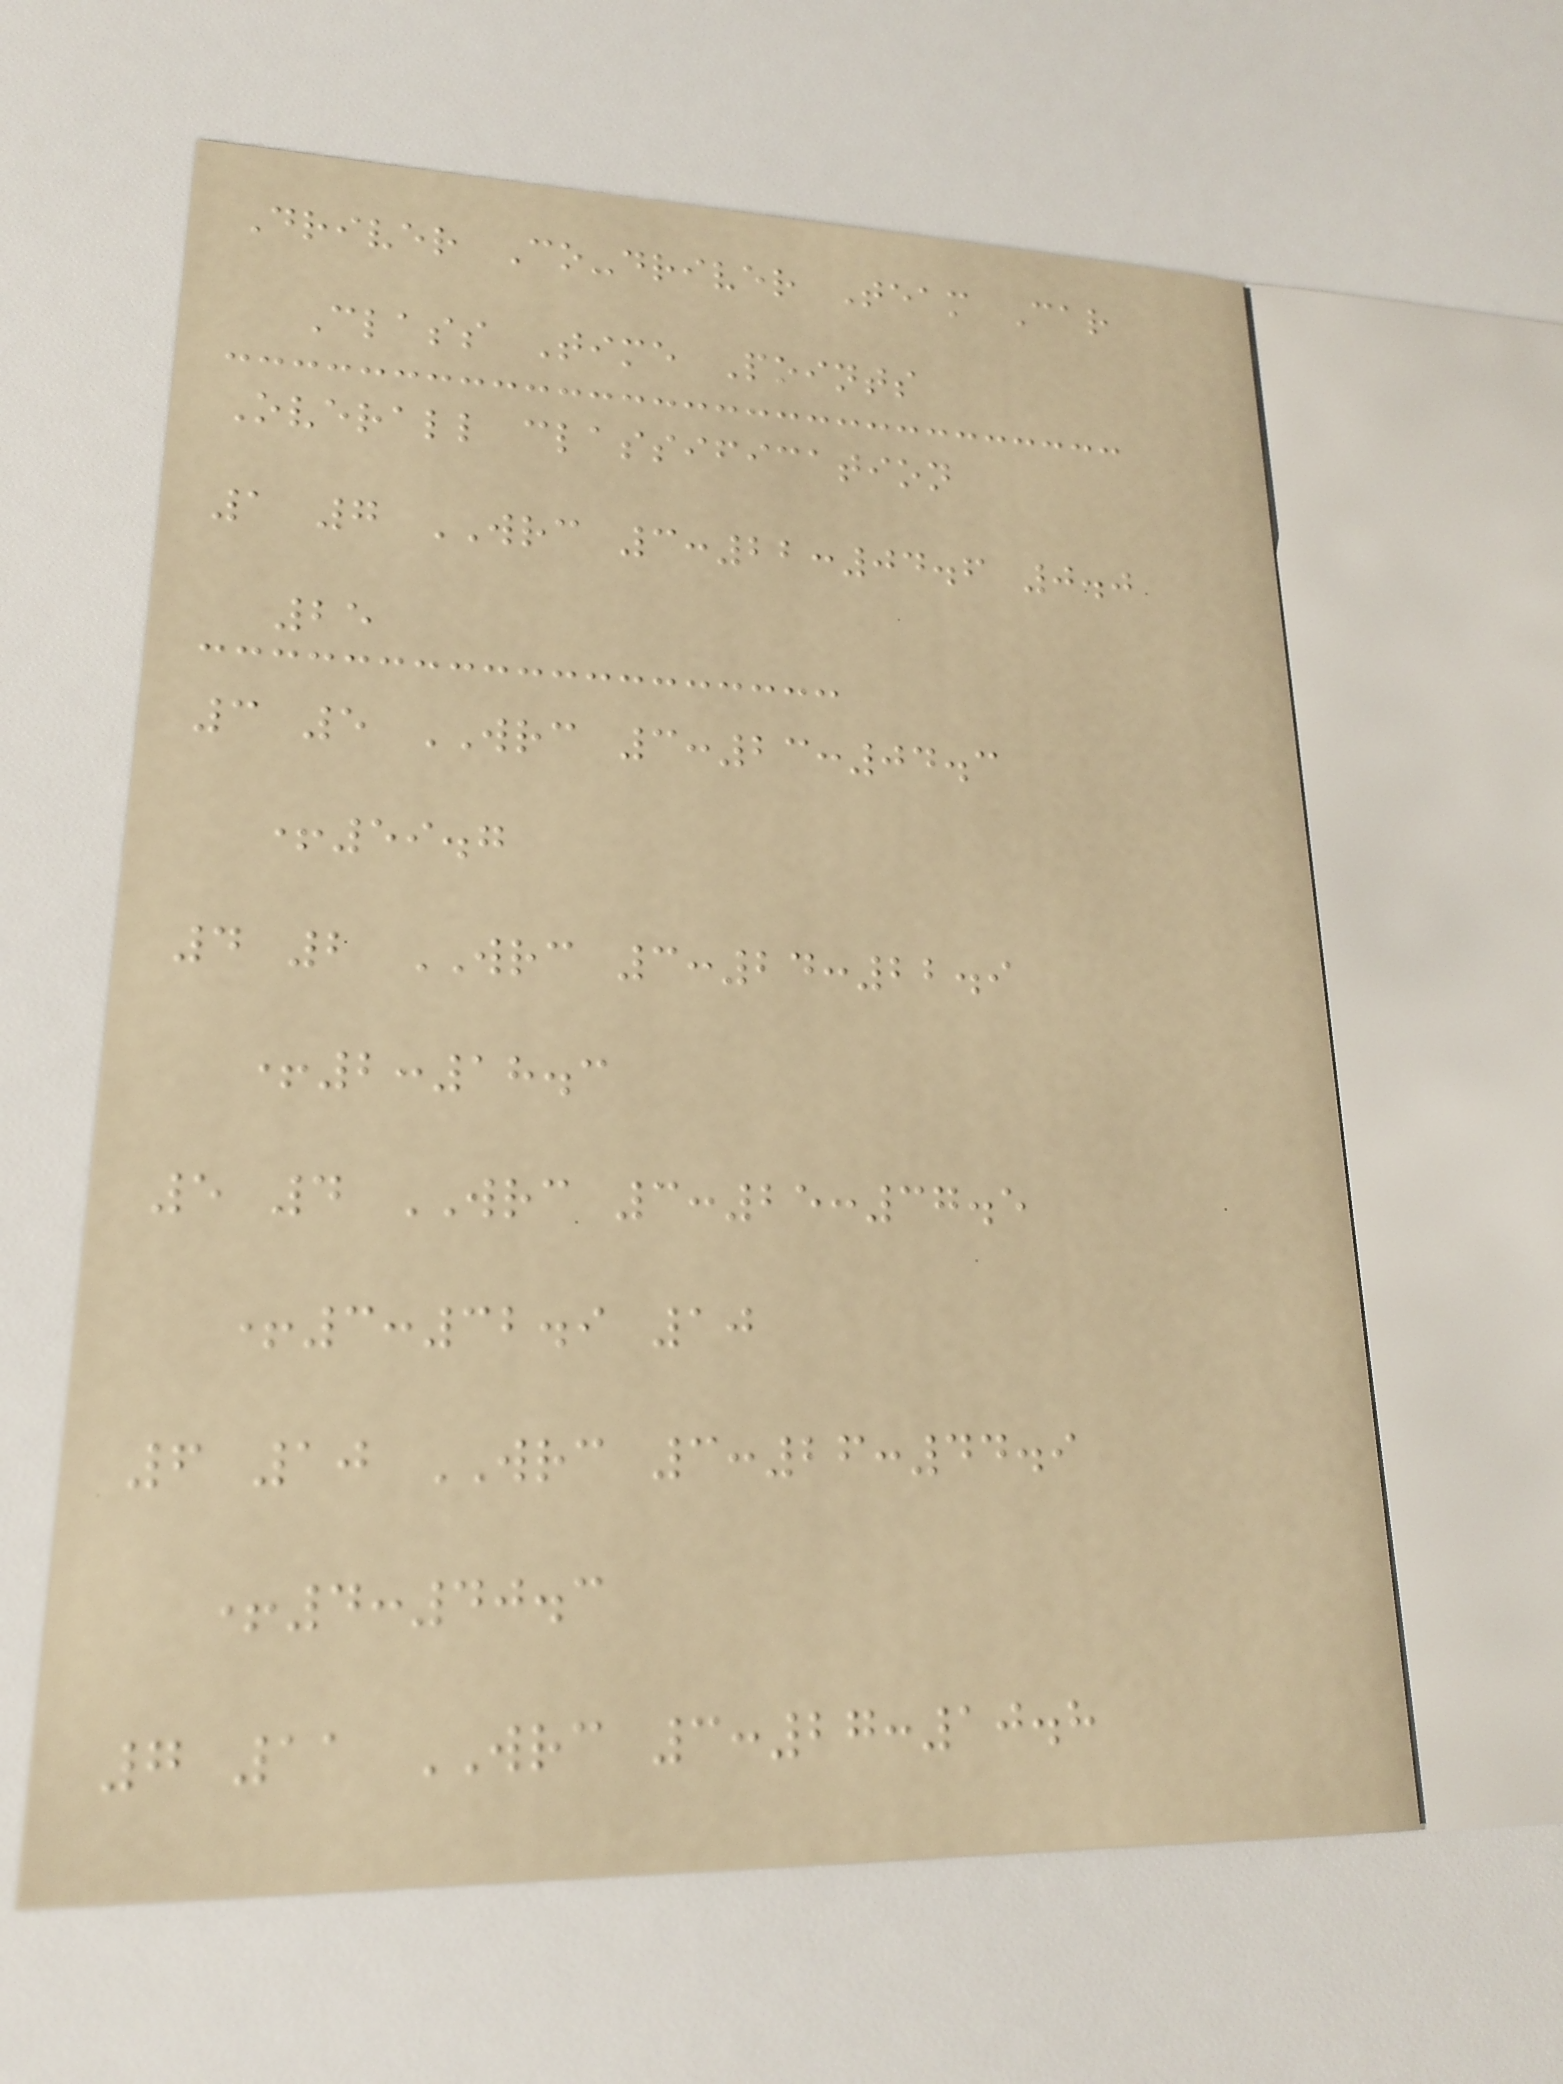Driver Co-driver Team Car
Class Time Points
Overall classification
1 7 WRC 3:22:04.6 0.0
25
3 5 WRC 3:23:04.3
+59.7
4 2 WRC 3:24:22.9
+2:18.3
5 4 WRC 3:25:37.5
+3:32.9 10
6 10 WRC 3:26:44.9
+4:40.3
7 11 WRC 3:27:10.8
